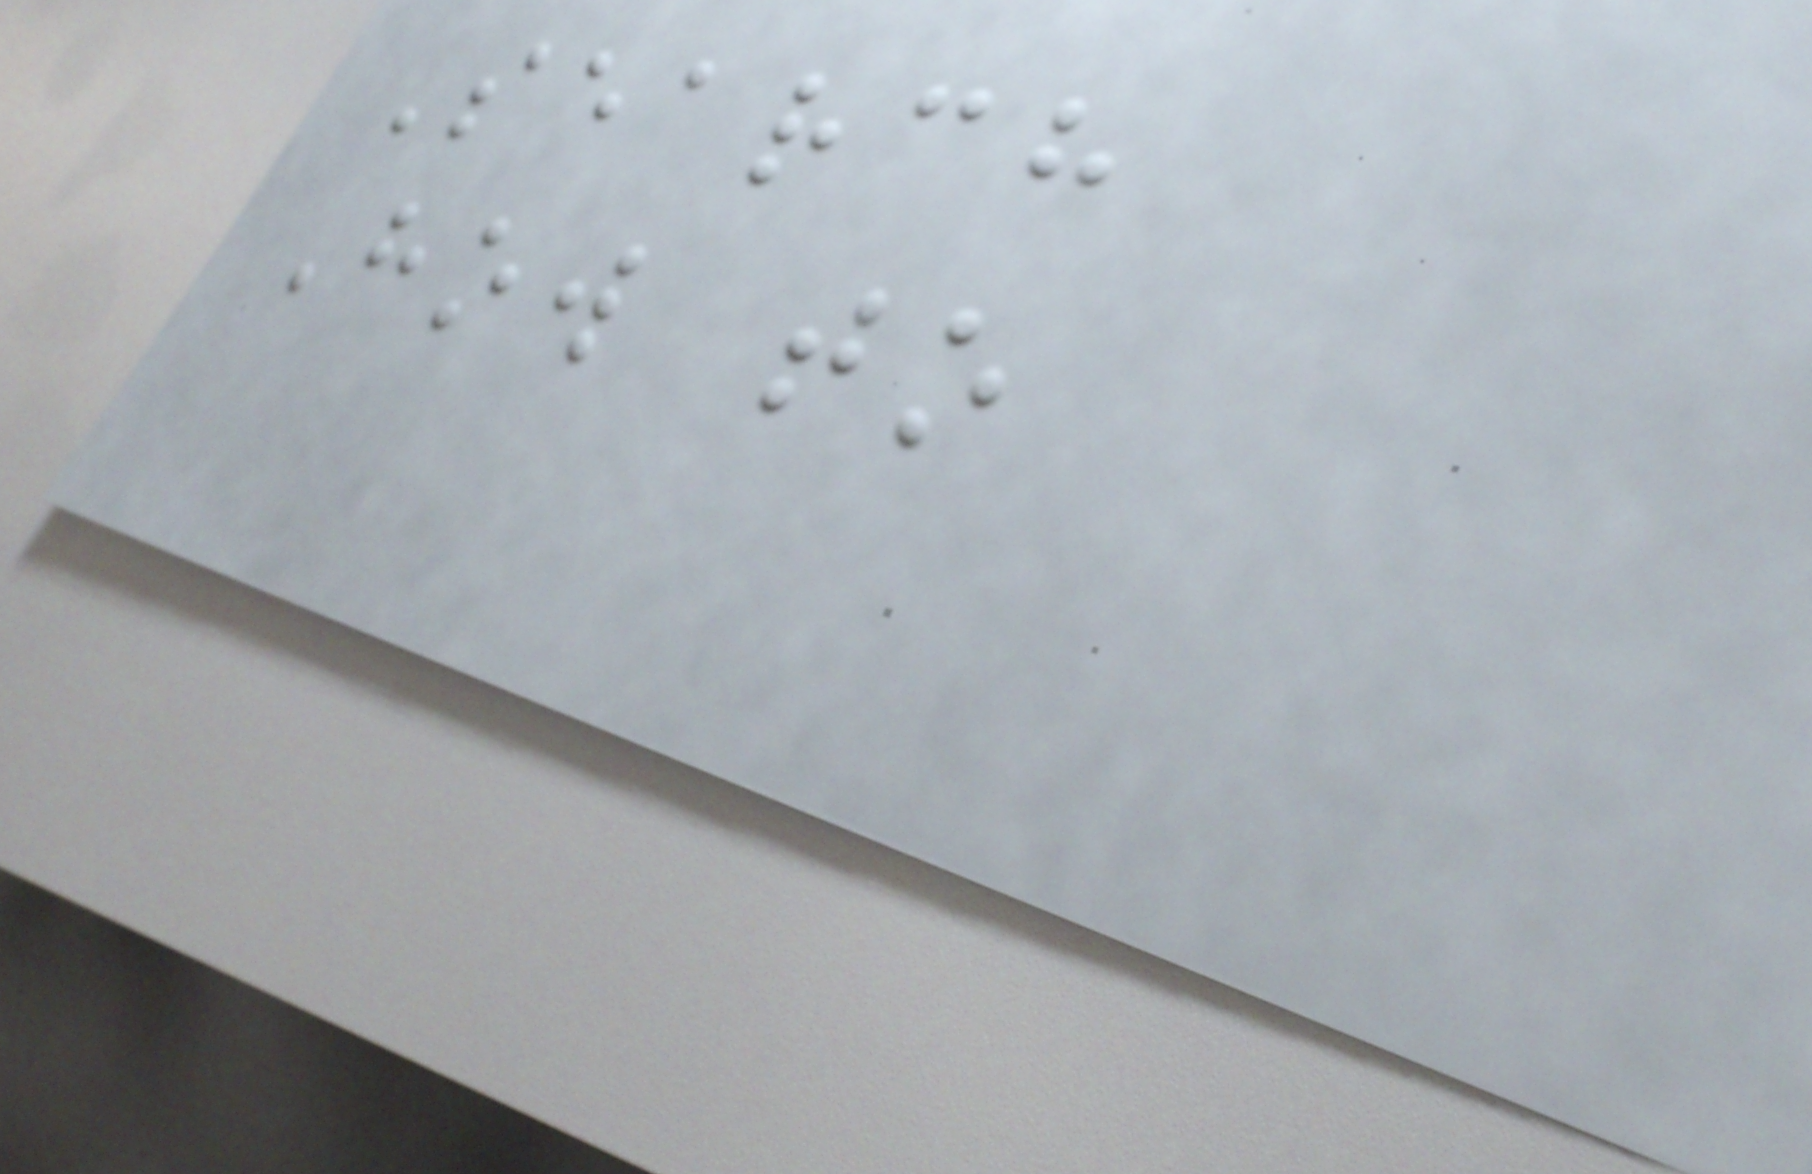Search
How to
